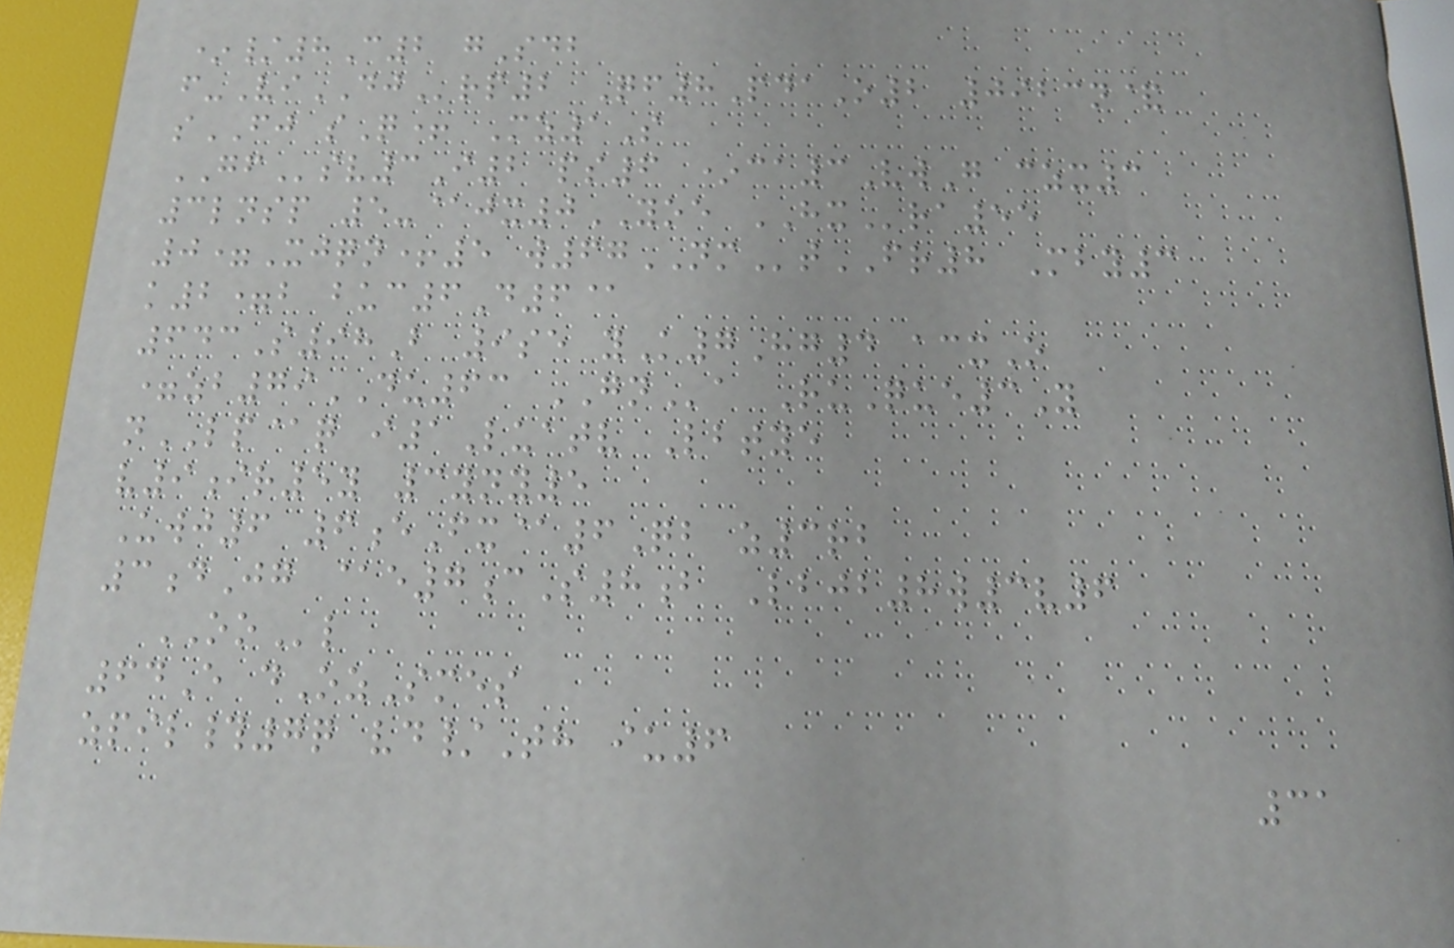*/8C2 gSdb
f-ViDJrp2 Qf8PdaO2 0923n&
sFJ sQ+ Mz1S
GFsv3I2 ps6 *ca3VwG czx3
3lnsp 5-@jx0YOE HXra55
0=Xjqn+5 w67NMtFR8 Mby3
k2=b buc6D6@
643S98B 9se yK7Hg4 acxO
=zb79DU63 GNa RuQue3Y
nLP@q i1Luatv Lbtye
v9ir5y 3yny5
Uwj6 6eFx@6Qb z3rb
3dJg @e7cS8b Lbjb8w3v6
OOl
64E dOzSmes
zpil#7q vd/Th iu6
31
